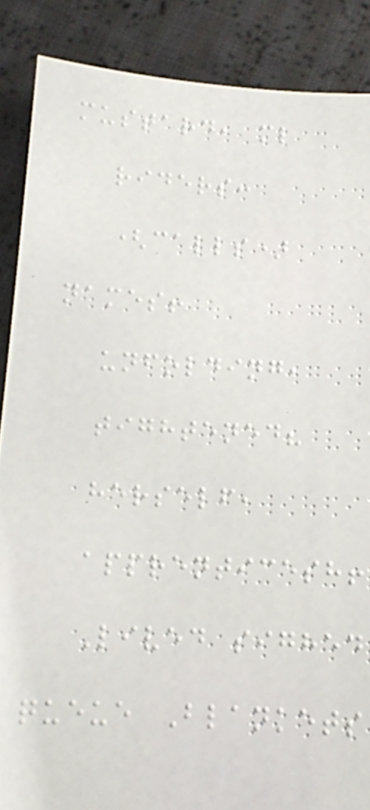mustard, ml
riders:
(calls)
names!
unfolding,
tightened?
herself,
apprenticesh!
Lived sighed
queue Blankets
